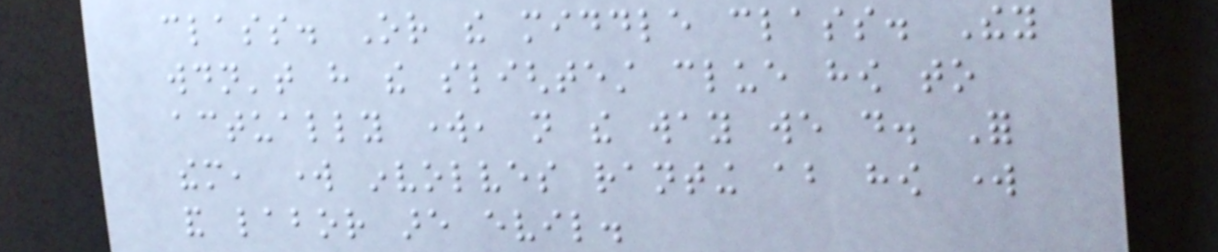class. Or the middle class. They
wouldn't have the slightest clue how to
actually work, not the way we do. For
them, work involves ranting about how work
and labor are evil.
